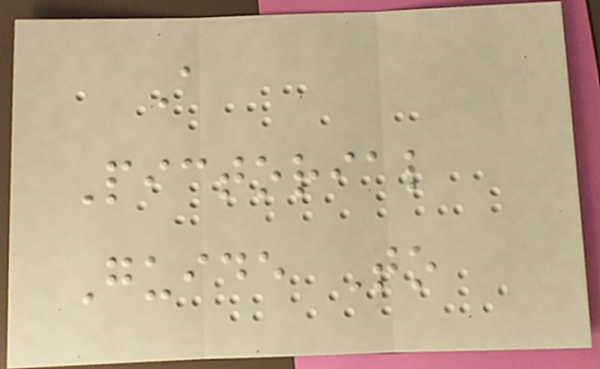A
Pictorial
Guide To
